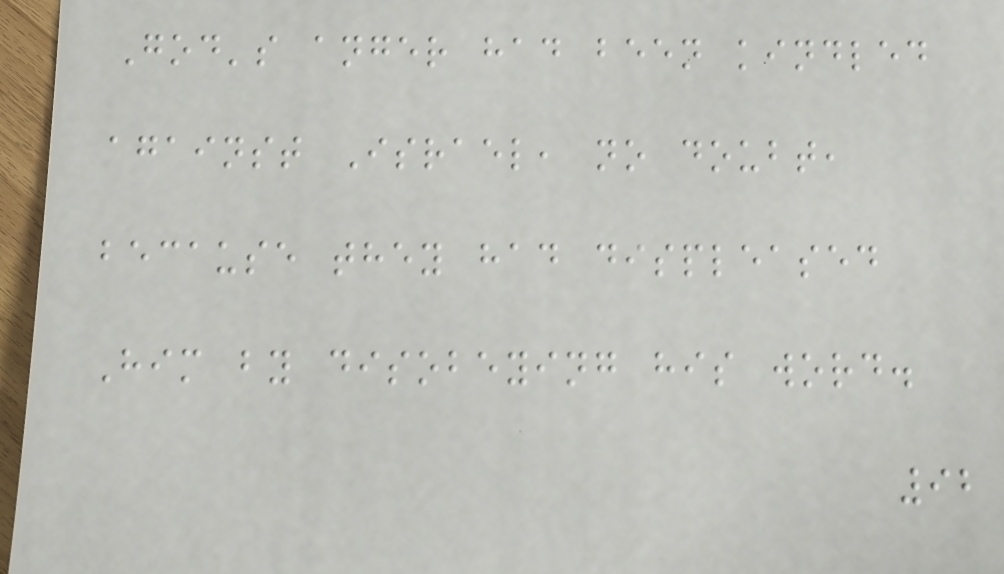God's anger had been kindled
against Israel, no doubt,
because they had displeased
Him by disobeying his word.
92
